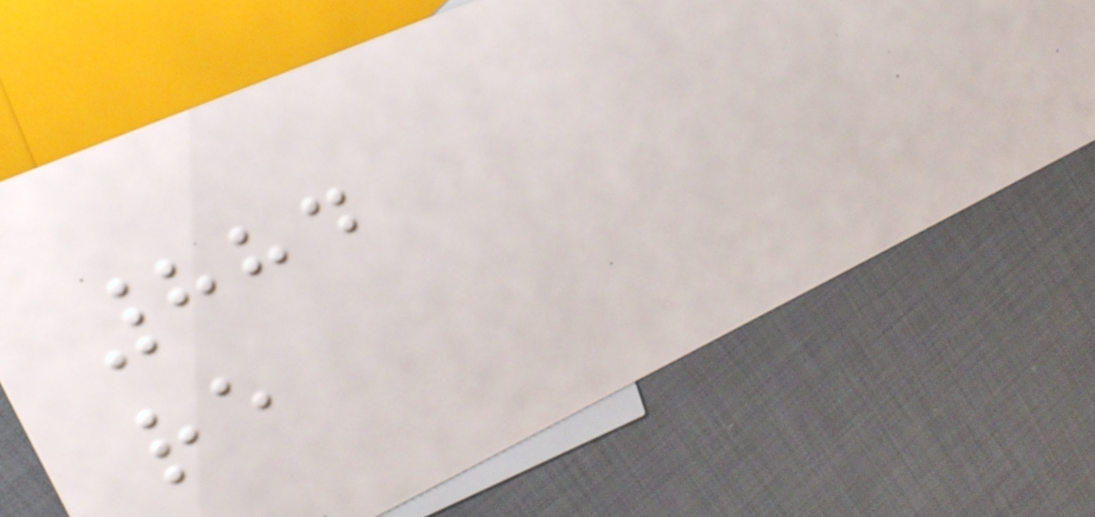884
re
